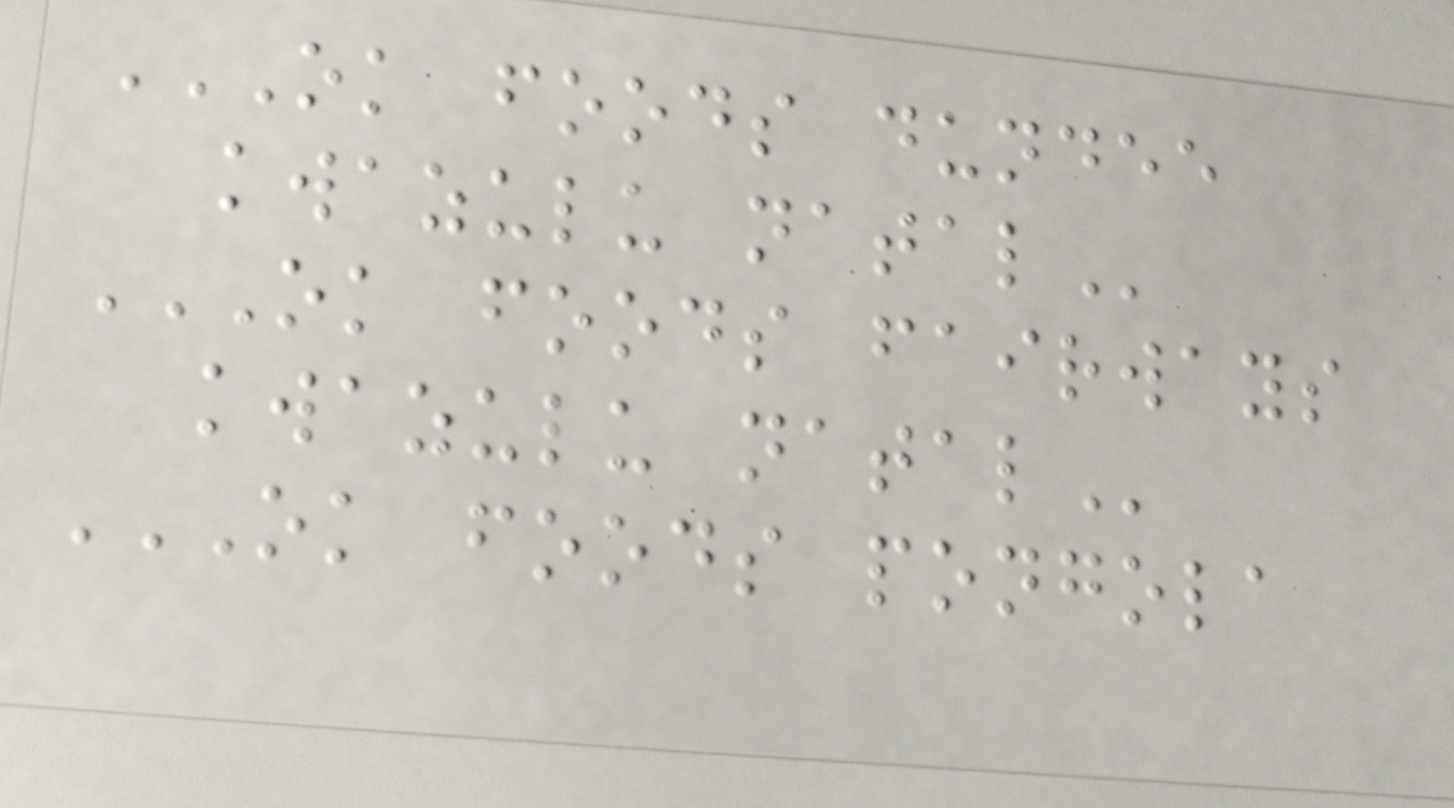OK FOODS DUNDEE
KWAZULU NATAL
OK FOODS FAIRWAYS
KWAZULU NATAL
OK FOODS PONGOLA
